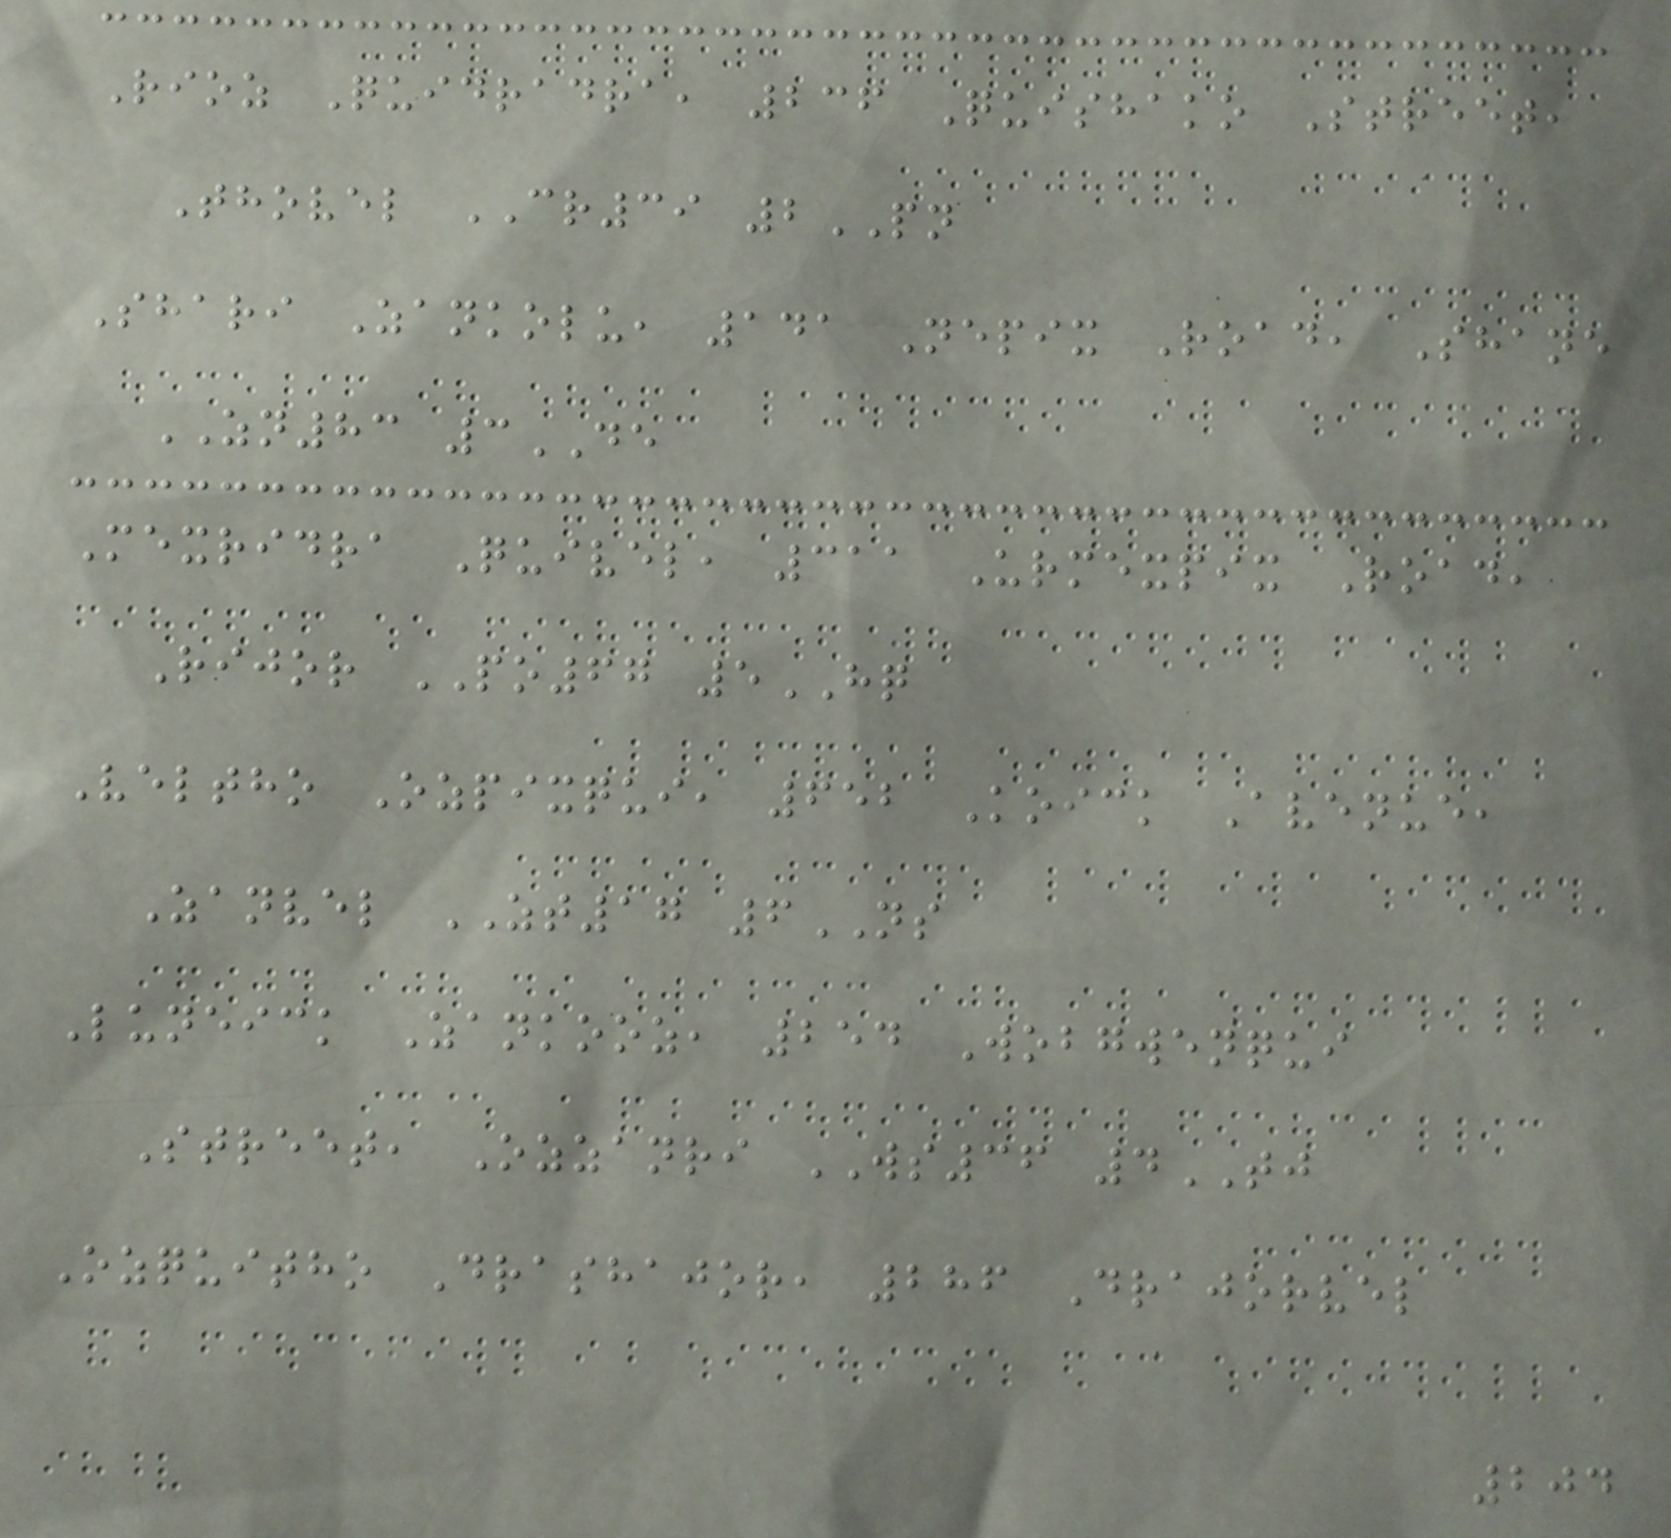Rioz Quidradra, 236 Quishako Street,
Thovel CR39 2PN
Shari Zankolu, 141 Nepix Road, Shane
ZN83 3DE
Mexridra Quivel, 311 Urmexpix Road,
Rijor PO67 5HQ
Veltho Ozpixqui, 652 Koick Avenue,
Zanvel ZT17 6NS
Luneick Zankooz, 254 Wobgwenqui
Street, Ozzanri WS36 4TJ
Ozquitho Drashajor, 286 Drajorvel
204
